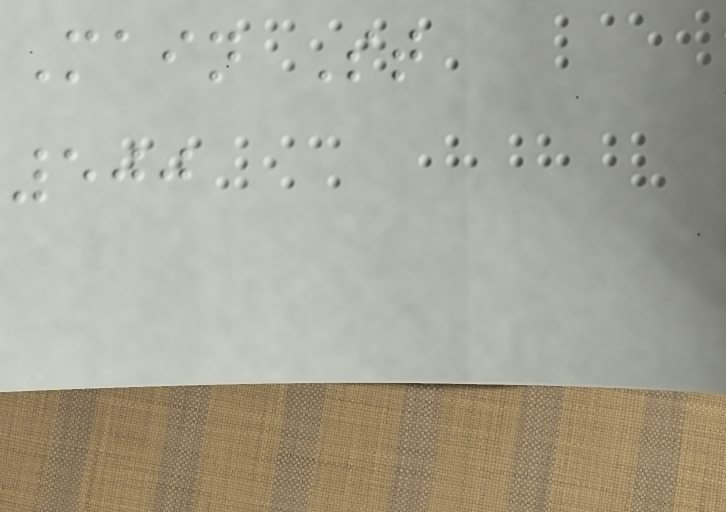Main St
500
